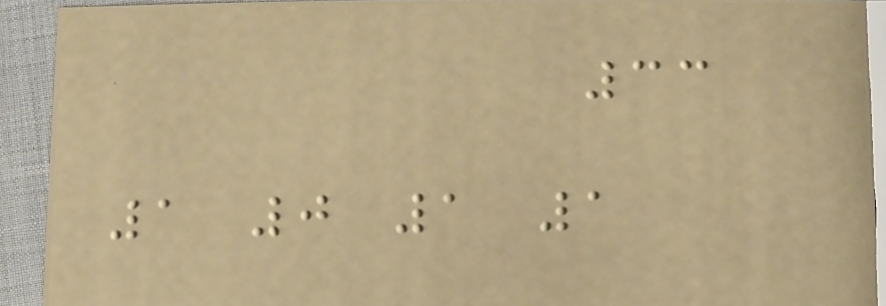33
1 0 1 1
